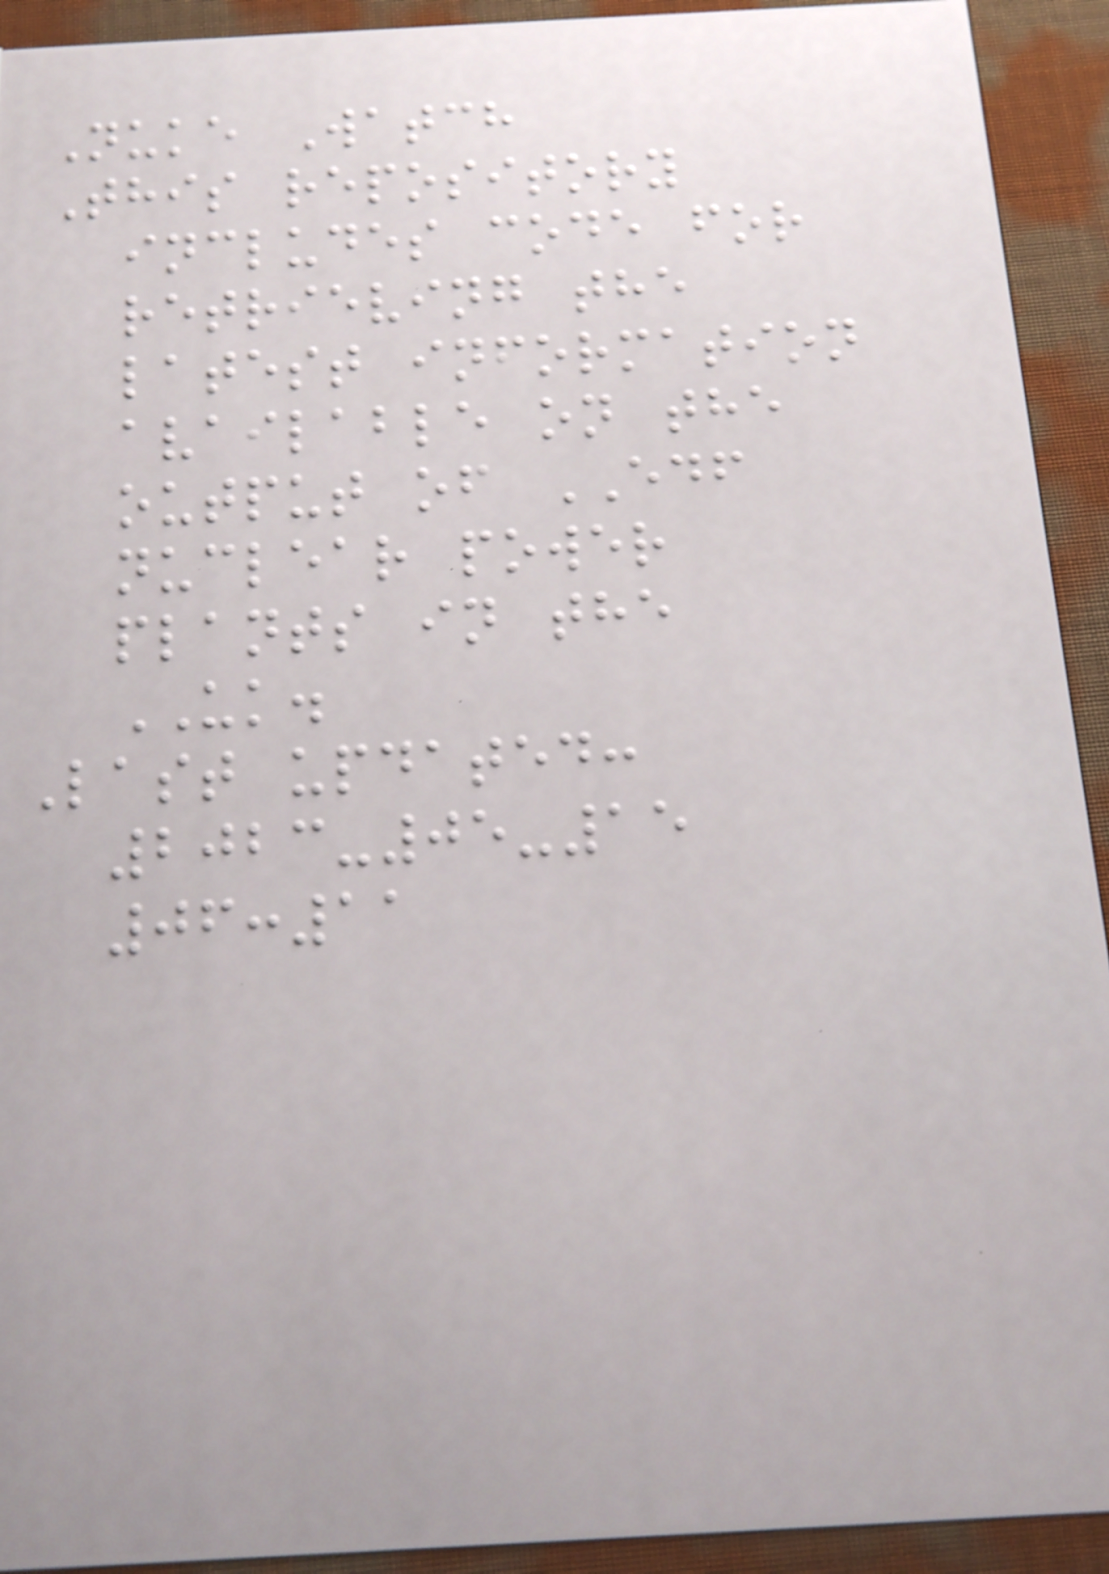Nuke Watch
This repository
includes code for
retrieving the
latest information
available on the
output of EDF
nuclear power
plants in the
UK.
Last updated:
2023-05-15
06:11
